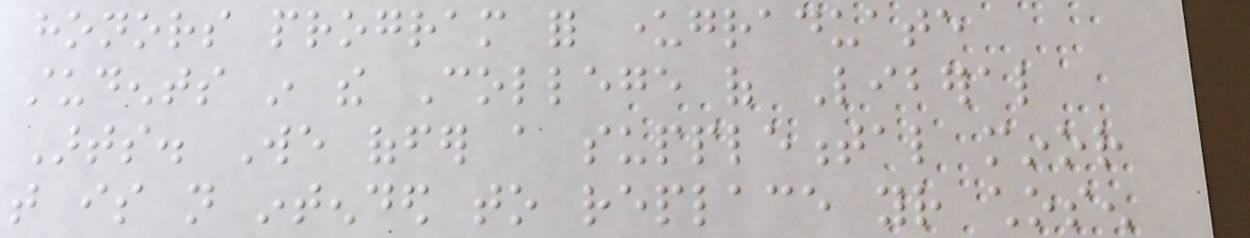honors program for undergraduate
students in the College of Liberal
Arts. We offer a supplemental minor
that is not intended to replace your chosen
